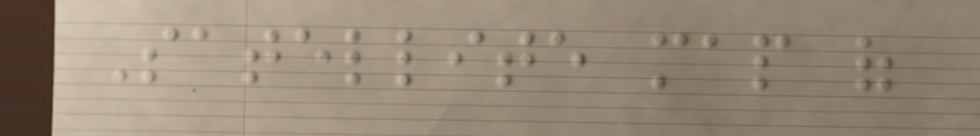Satellite map of
